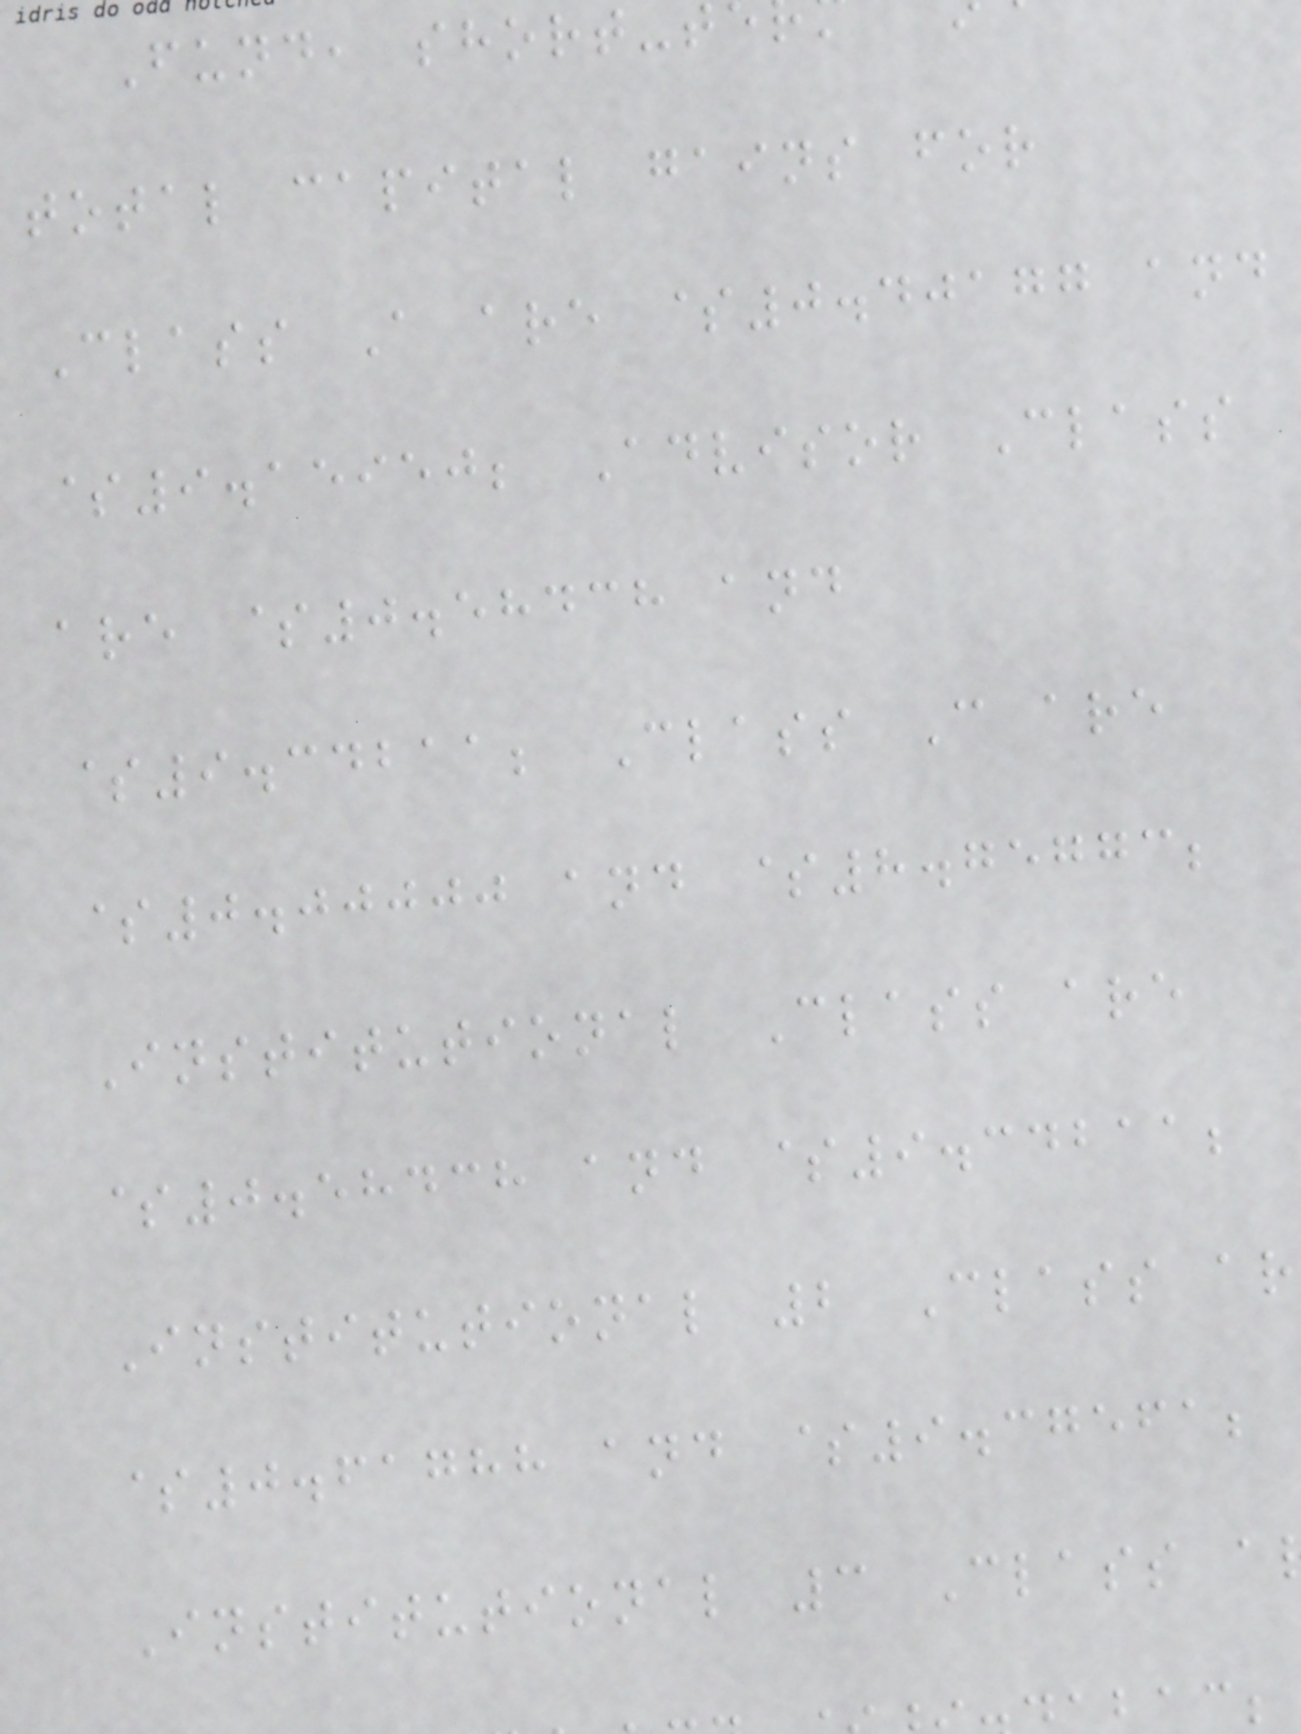Fund, short-t
total capital gains for
Class A are $0.40177 and
$9.15950; Advisor Class
are $0.58438 and
$9.34211; Class C are
$0.00000 and $8.75773;
Institutional Class are
$0.58438 and $9.34211;
Institutional 2 Class ar
$0.61788 and $9.37561;
Institutional 3 Class a
